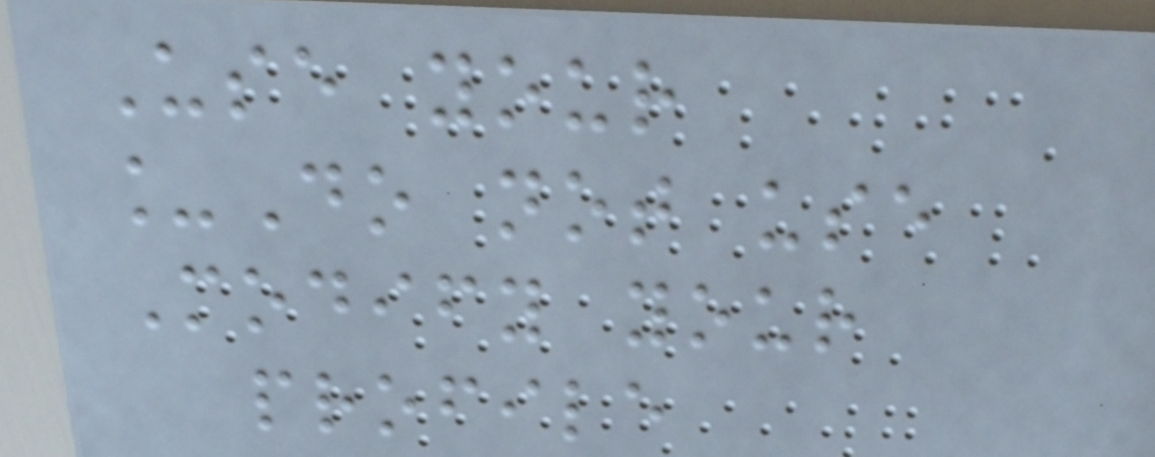Use your
_Do not use
Modify your
profile
